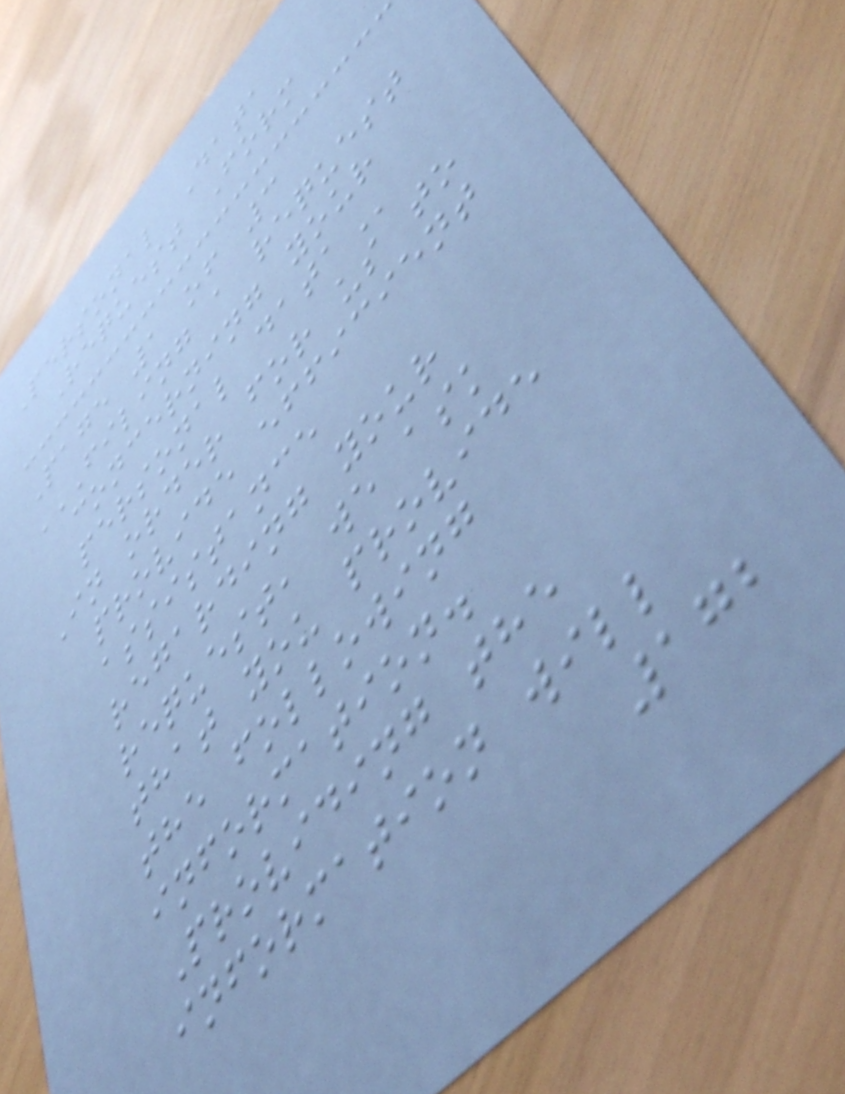Personal Data
Request Form
Page 1 of 3
FILING A REQUEST
CONCERNING YOUR
PERSONAL DATA
In order for us to
provide efficient
assistance
regarding your
request, we ask
that you provide
the following
information.
Providing the
information will
172
